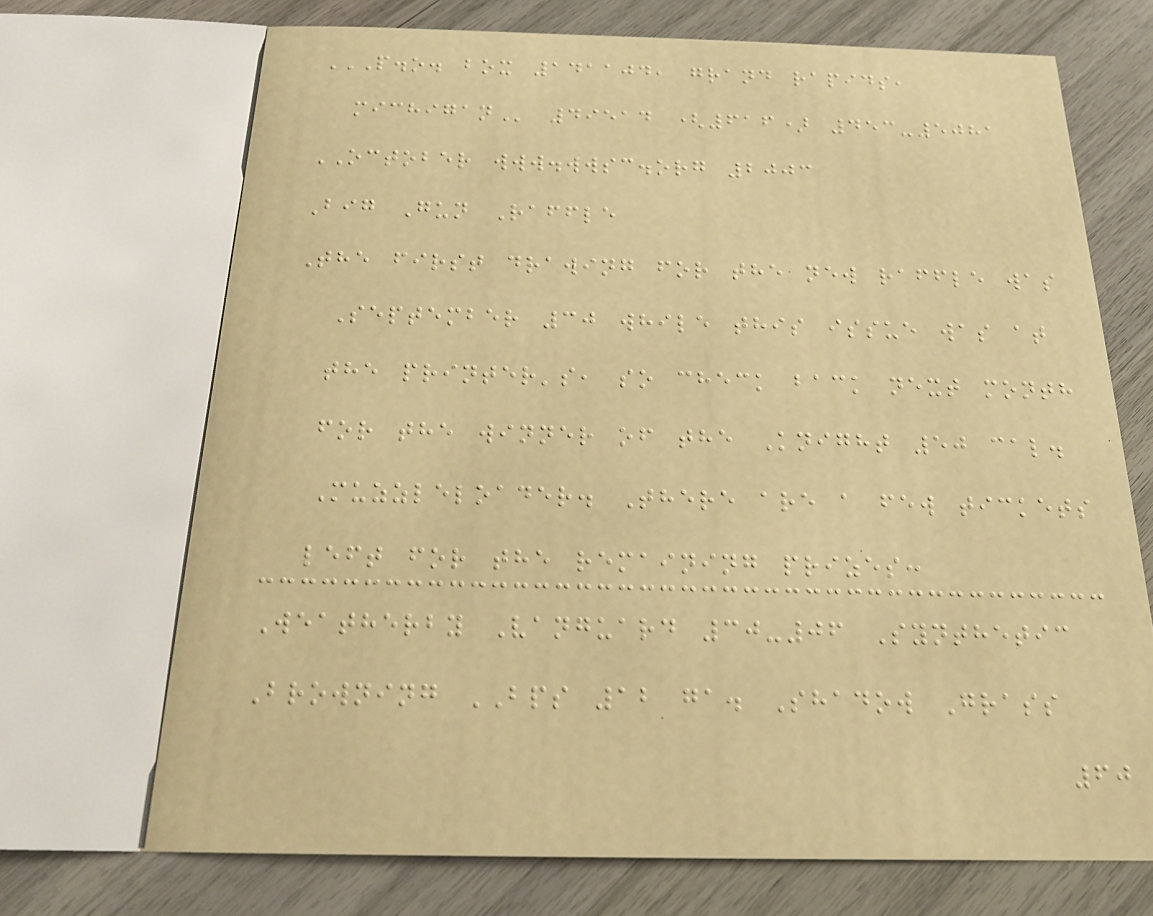P.O. BOX 141104, GRAND RAPIDS,
MICHIGAN 49514 (616) 453-5081
OCTOBER www.wwsc.org 2003
Big Gun Raffle
The first drawing for the new raffle was
September 30 while this issue was at
the printer's, so check back next month
for the winner of the Knight 50 cal.
Muzzleloader. There are a few tickets
left for the remaining prizes:
Weatherby Vanguard 30-06 Synthetic
Browning BPS 12 ga. Shadow Grass
60
